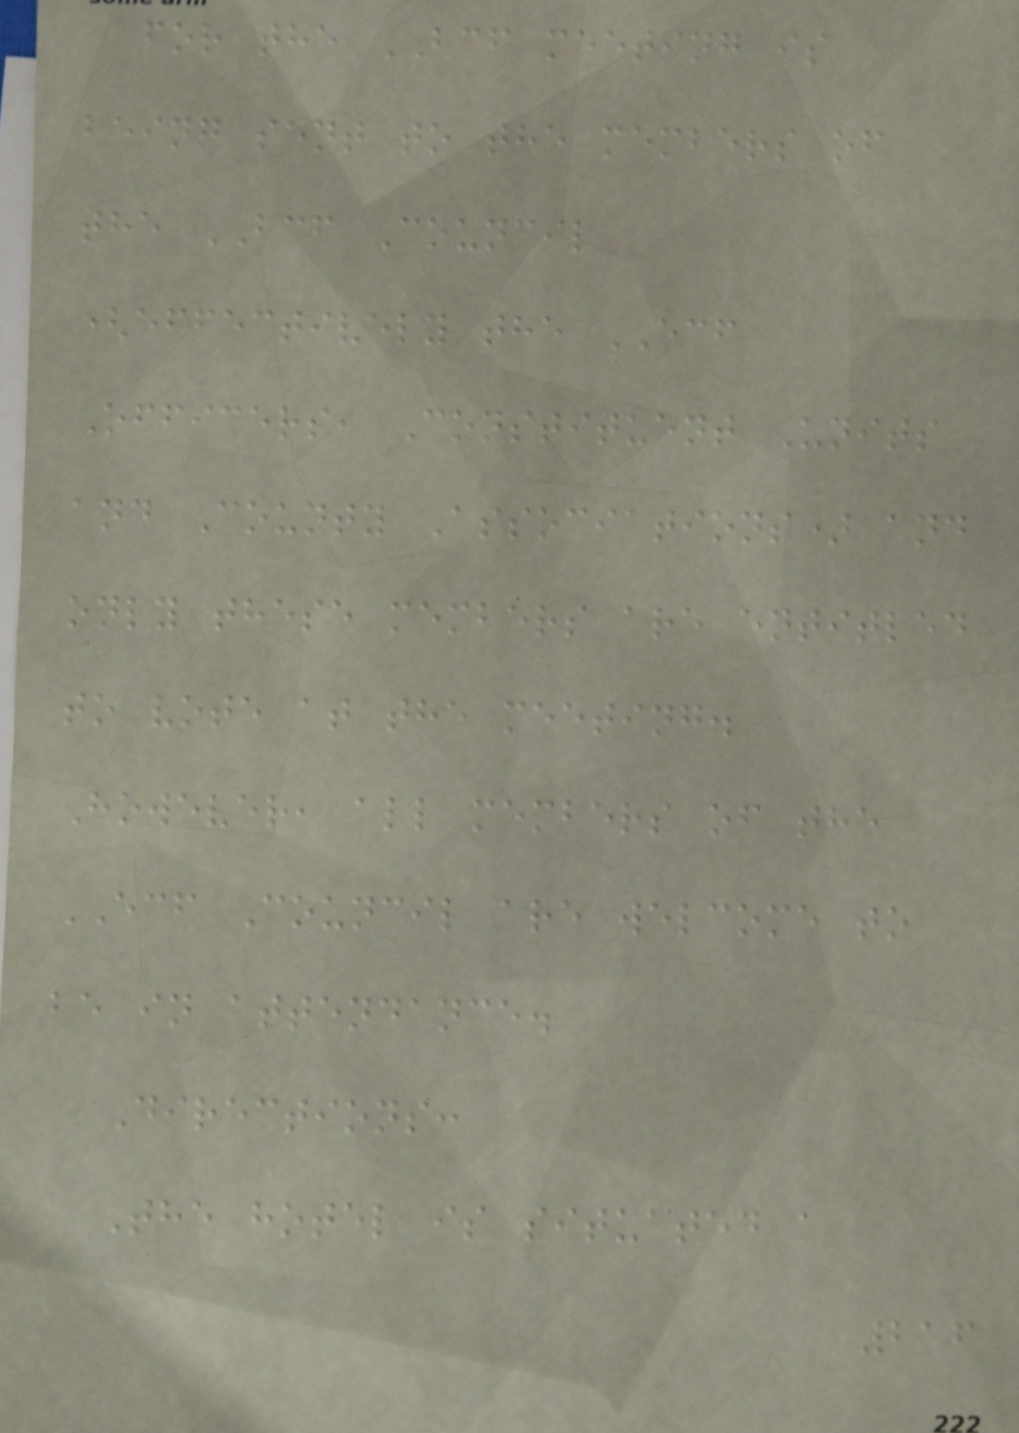for the BCF meeting is
being sent to the members of
the BCF Council
(effectively the ECF
Officers, Constituent Units
and County Associations) and
only these members are entitled
to vote at the meeting.
However, all members of the
ECF Council are welcome to
be in attendance.
Directions:
The hotel is situated a
216
